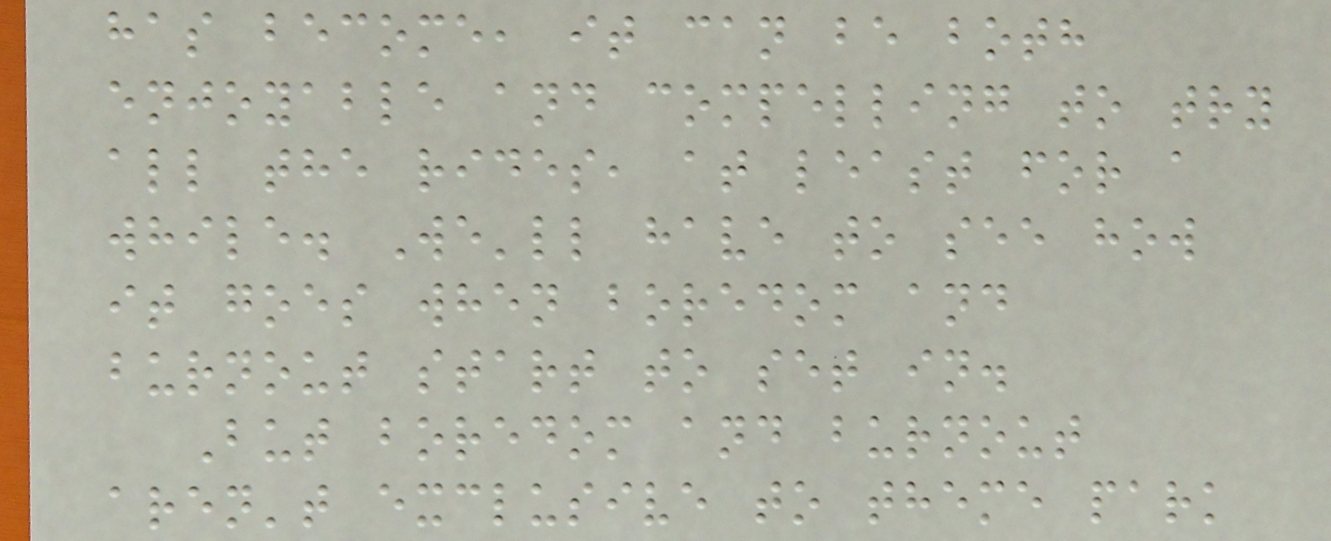has become, it can be both
enjoyable and compelling to try
all the rides, at least for a
while. We'll have to see how
it goes when boredom and
burnout start to set in.
But boredom and burnout
aren't exclusive to theme park
